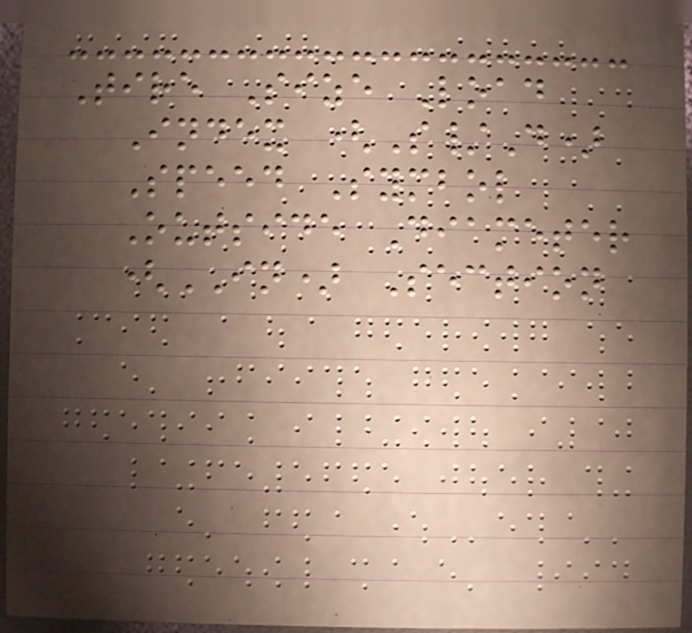Tire Size Load
Index (S/D)
Speed Symbol
Outside Diameter
(IN) Section
